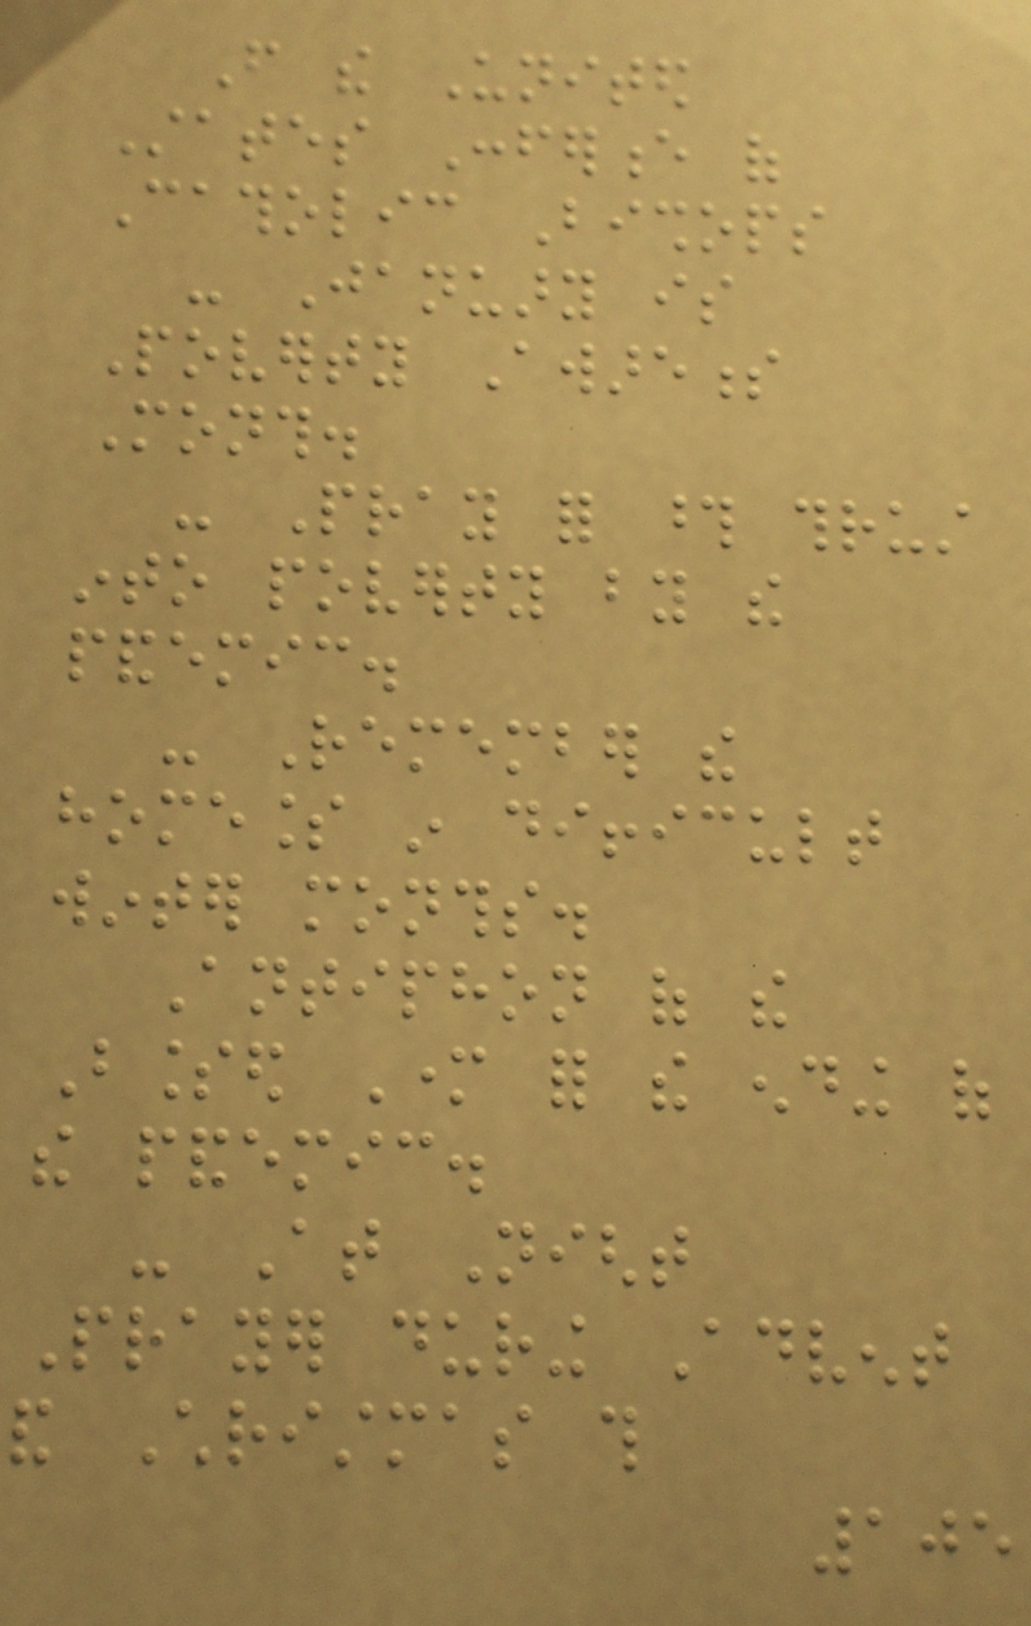From the United
States Conference of
Catholic Bishops
- January is
Poverty Awareness
Month.
- Pray for those thrust
into poverty by the
pandemic.
- Remember the
homeless in difficult
winter months.
Antiphon of the
Blessed Mother for the ending of
the pandemic.
- At Night
Prayer during Advent
and Christmas this
105
